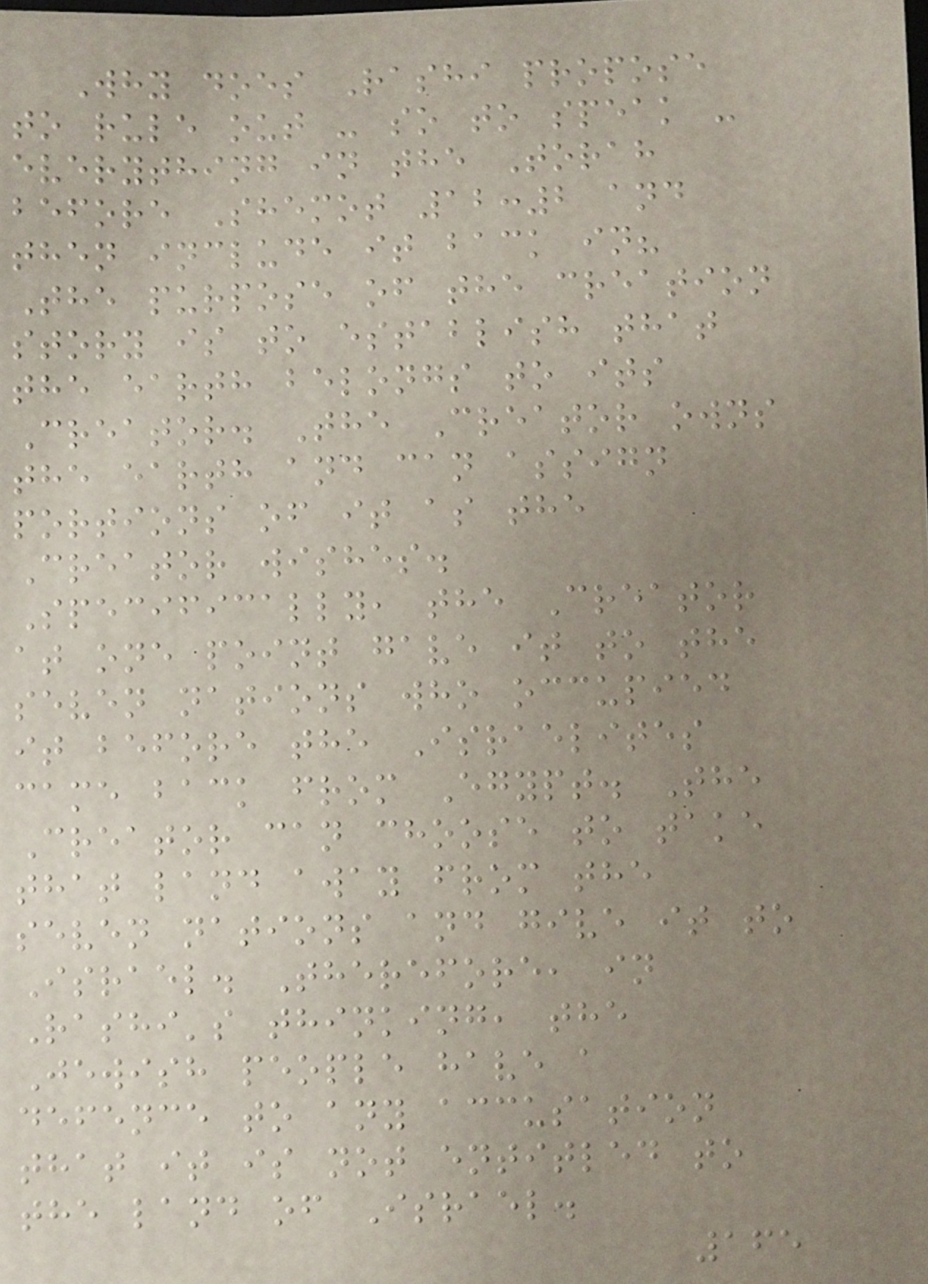Why does Rashi propose
to rule out - so to speak -
everything in the Torah
before Shemot 12:2 and
then include it back in?
The purpose of the creation
story is to establish that
the earth belongs to its
Creator. The Creator owns
the earth and can assign
portions of it as the
Creator wishes.
Specifically, the Creator
at one point gave it to the
seven nations who occupied
it before the Israelites
came back from Egypt. The
Creator can choose to take
that land away from the
seven nations and give it to
Israel. Therefore, in
Rashi's thinking, the
Jewish people have a
defence to any accusation
that it is not entitled to
the land of Israel.
165
